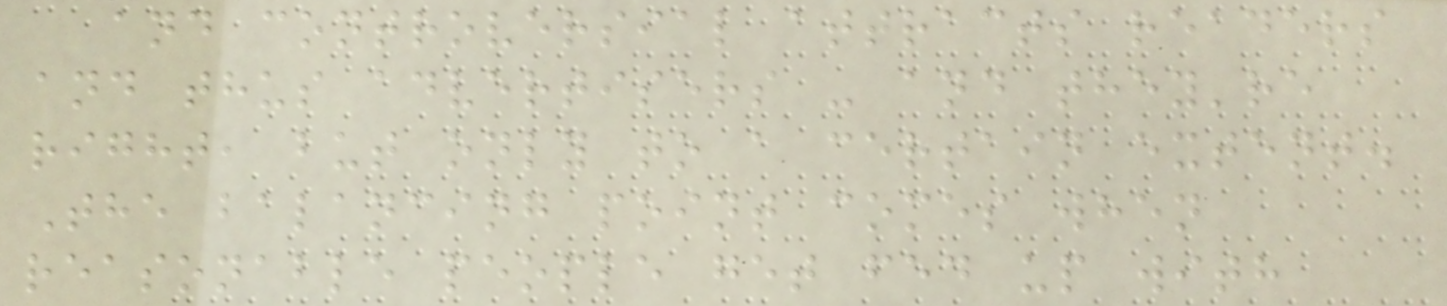and controversial attracts readers
and thus advertisers - and they're
right, but only to a certain extent.
The balancing point comes when
reasonable people get fed up with
